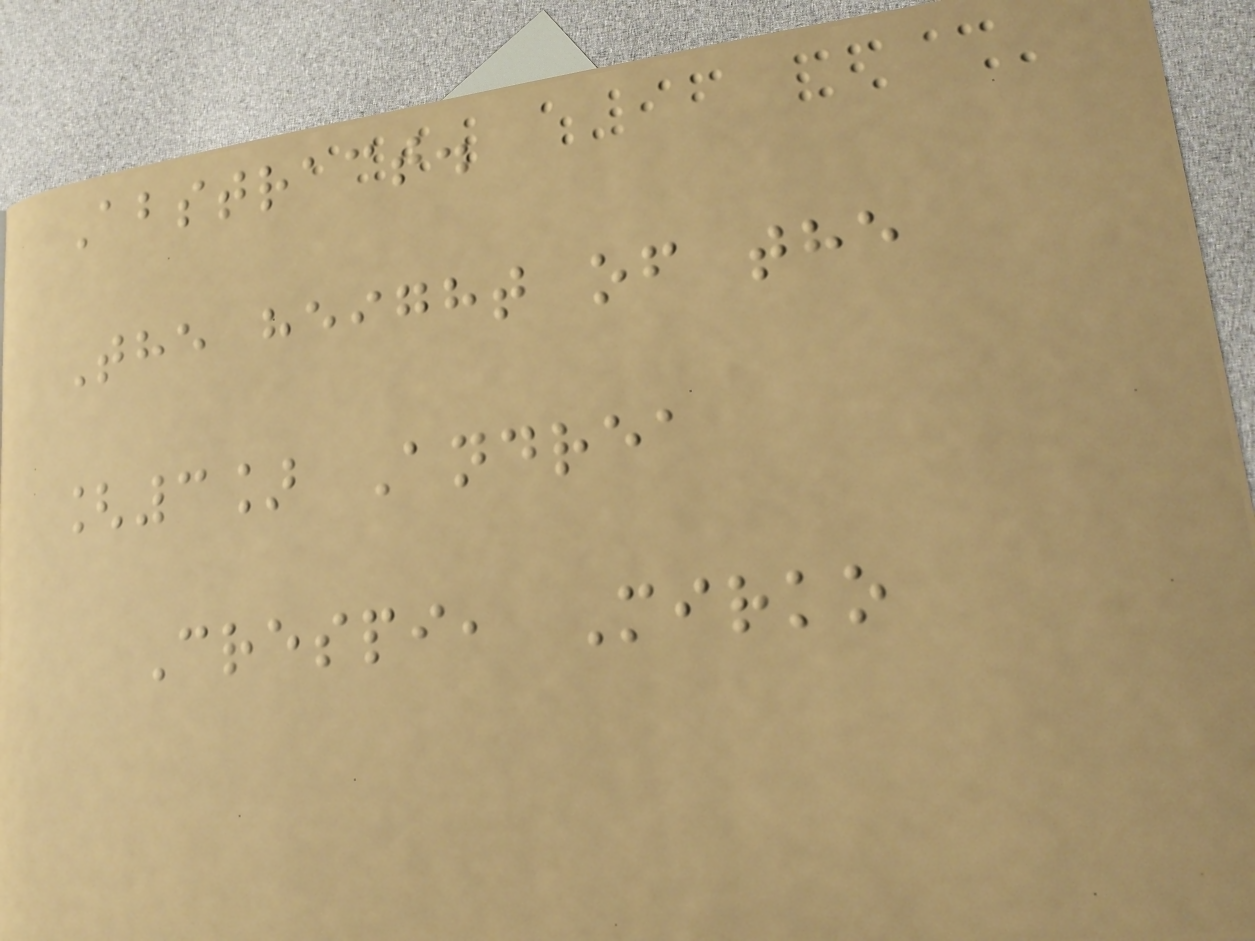Abstract.
The height of the
[3] Andrea
Crespi, Mirko
